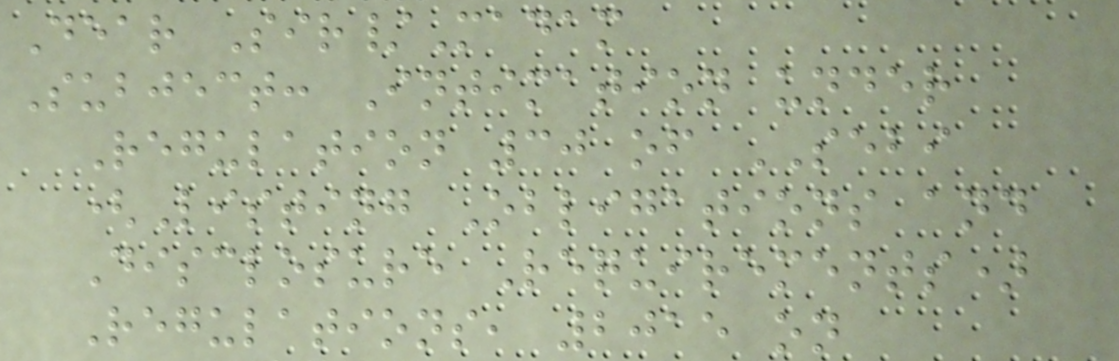Dear Sir/Madam
Subject: Intimation under
Regulation 30 of SEBI
(Listing Obligations and
Disclosure Requirements)
Regulations, 2015 on
